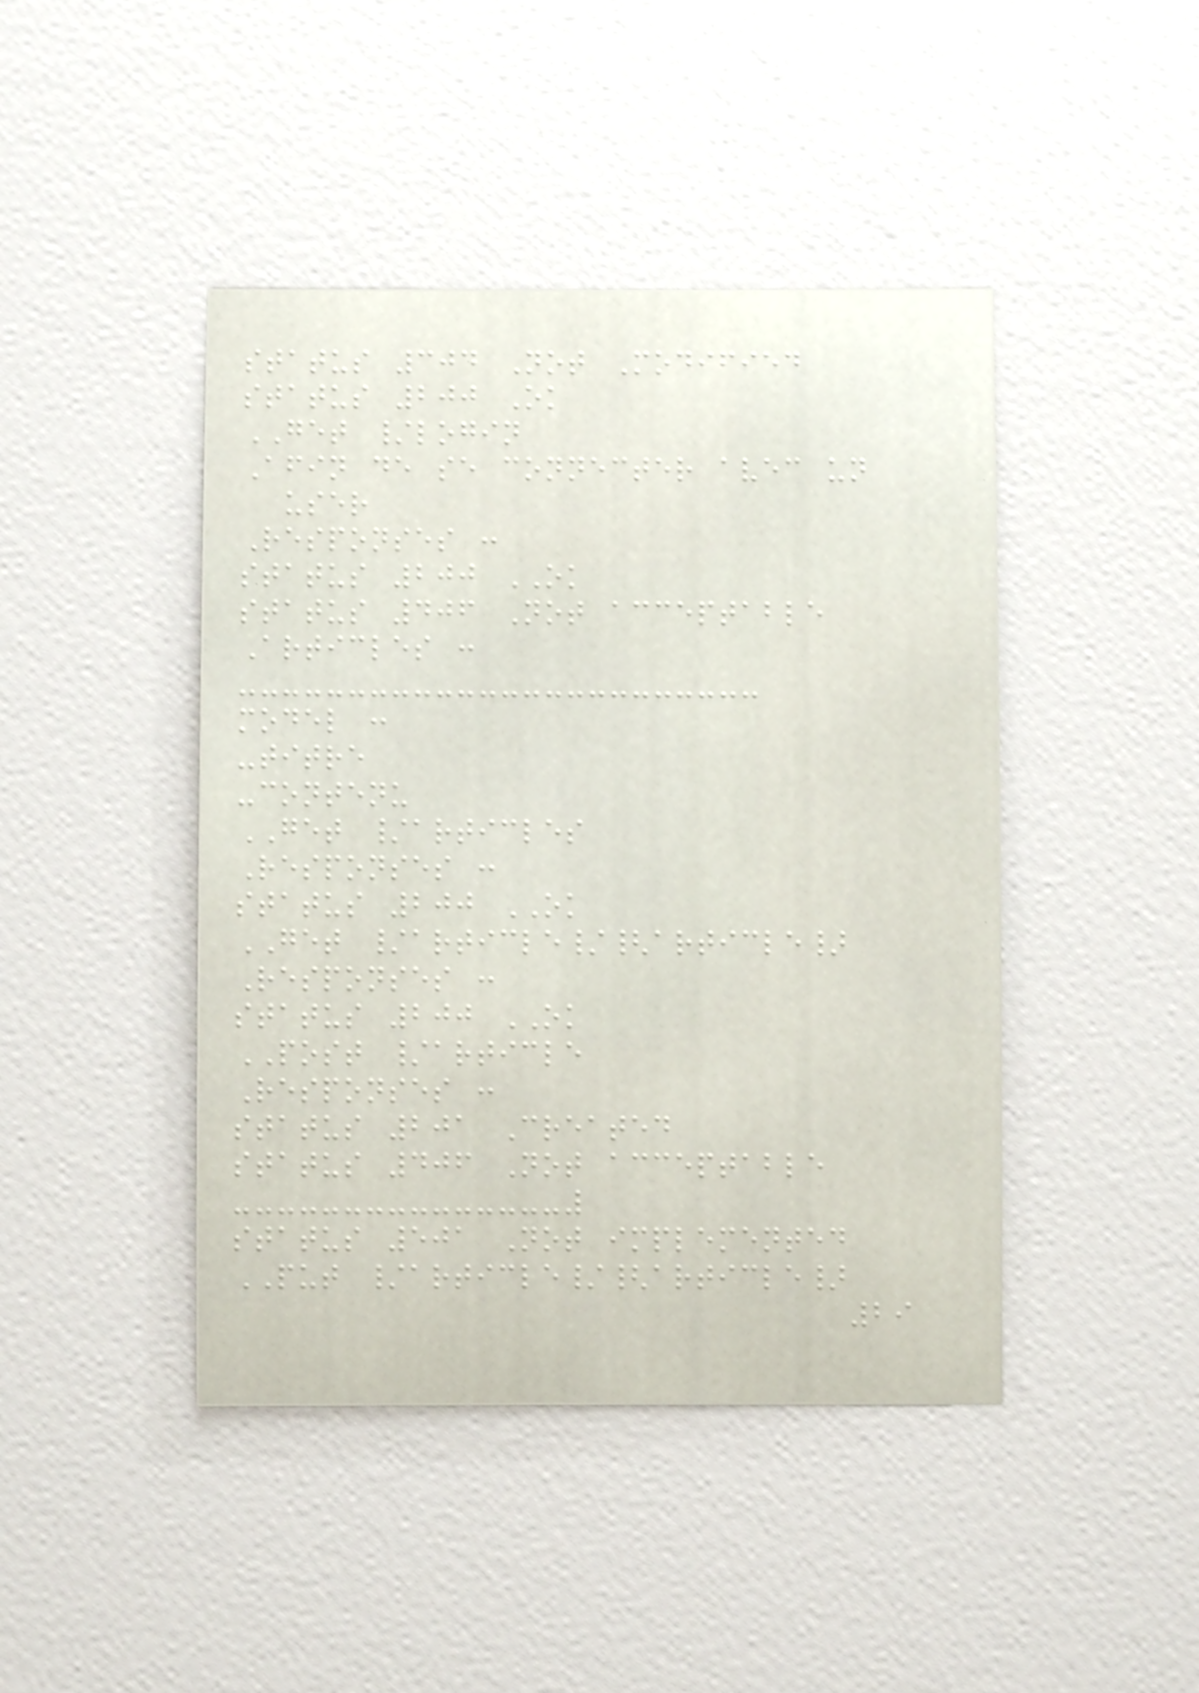status 304 Not Modified
status 200 Ok
GET /login
Afin de se connecter avec un
user
Responses :
status 200 OK
status 406 Not acceptable
Articles :
model :
-titre
-contenu
GET /articles
Responses :
status 200 OK
GET /article/{article}
Responses :
status 200 OK
POST /article
Responses :
status 201 Created
status 406 Not acceptable
status 501 Not implemented
PUT /article/{article}
29
